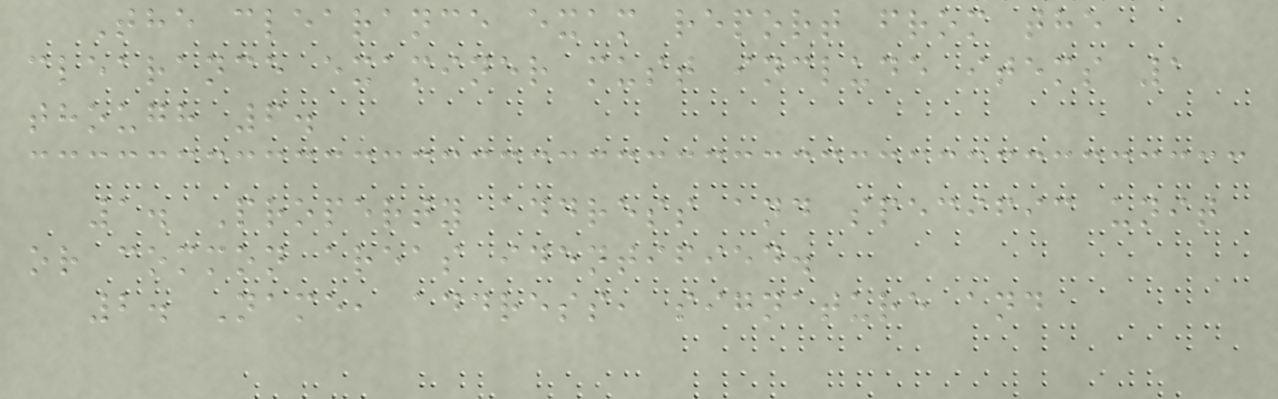The clearance exam report from the
clearance examiner must include items 1
though 6.
1. Property address and specific unit
or common areas identified.
2. Name, address, signature and
